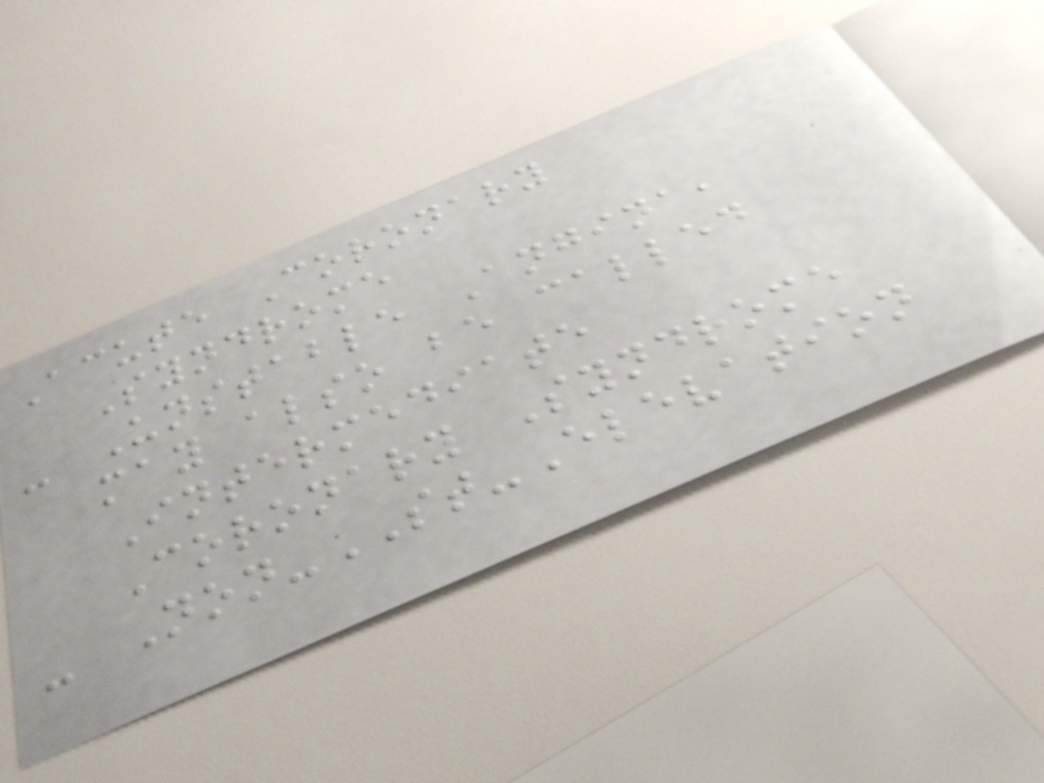Acute Coronary
Syndrome
- Unstable Angina,
may also be called
Intermediate
Coronary Syndrome
- Non-ST-Elevation
